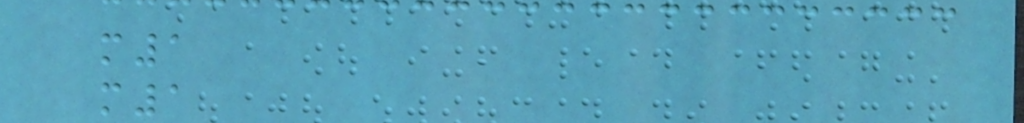m1
m1
